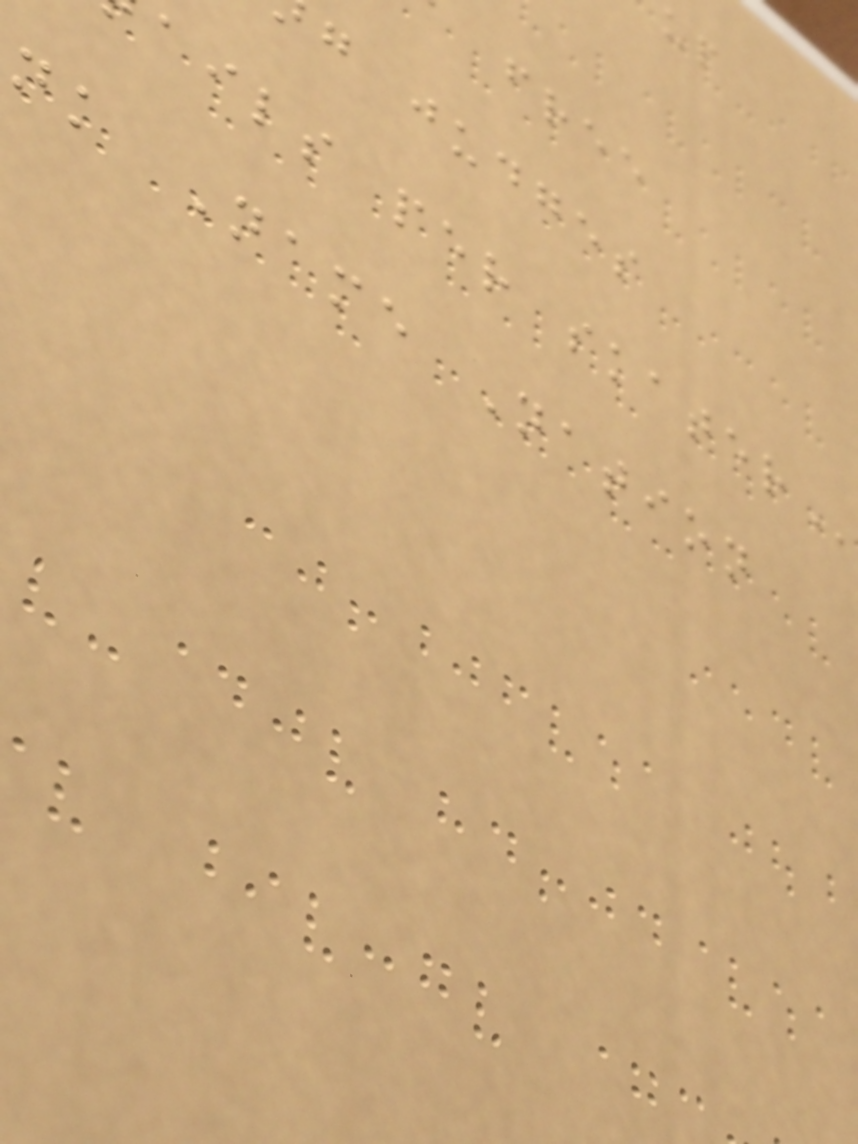free
g judges
ails per
nk Name Nation
